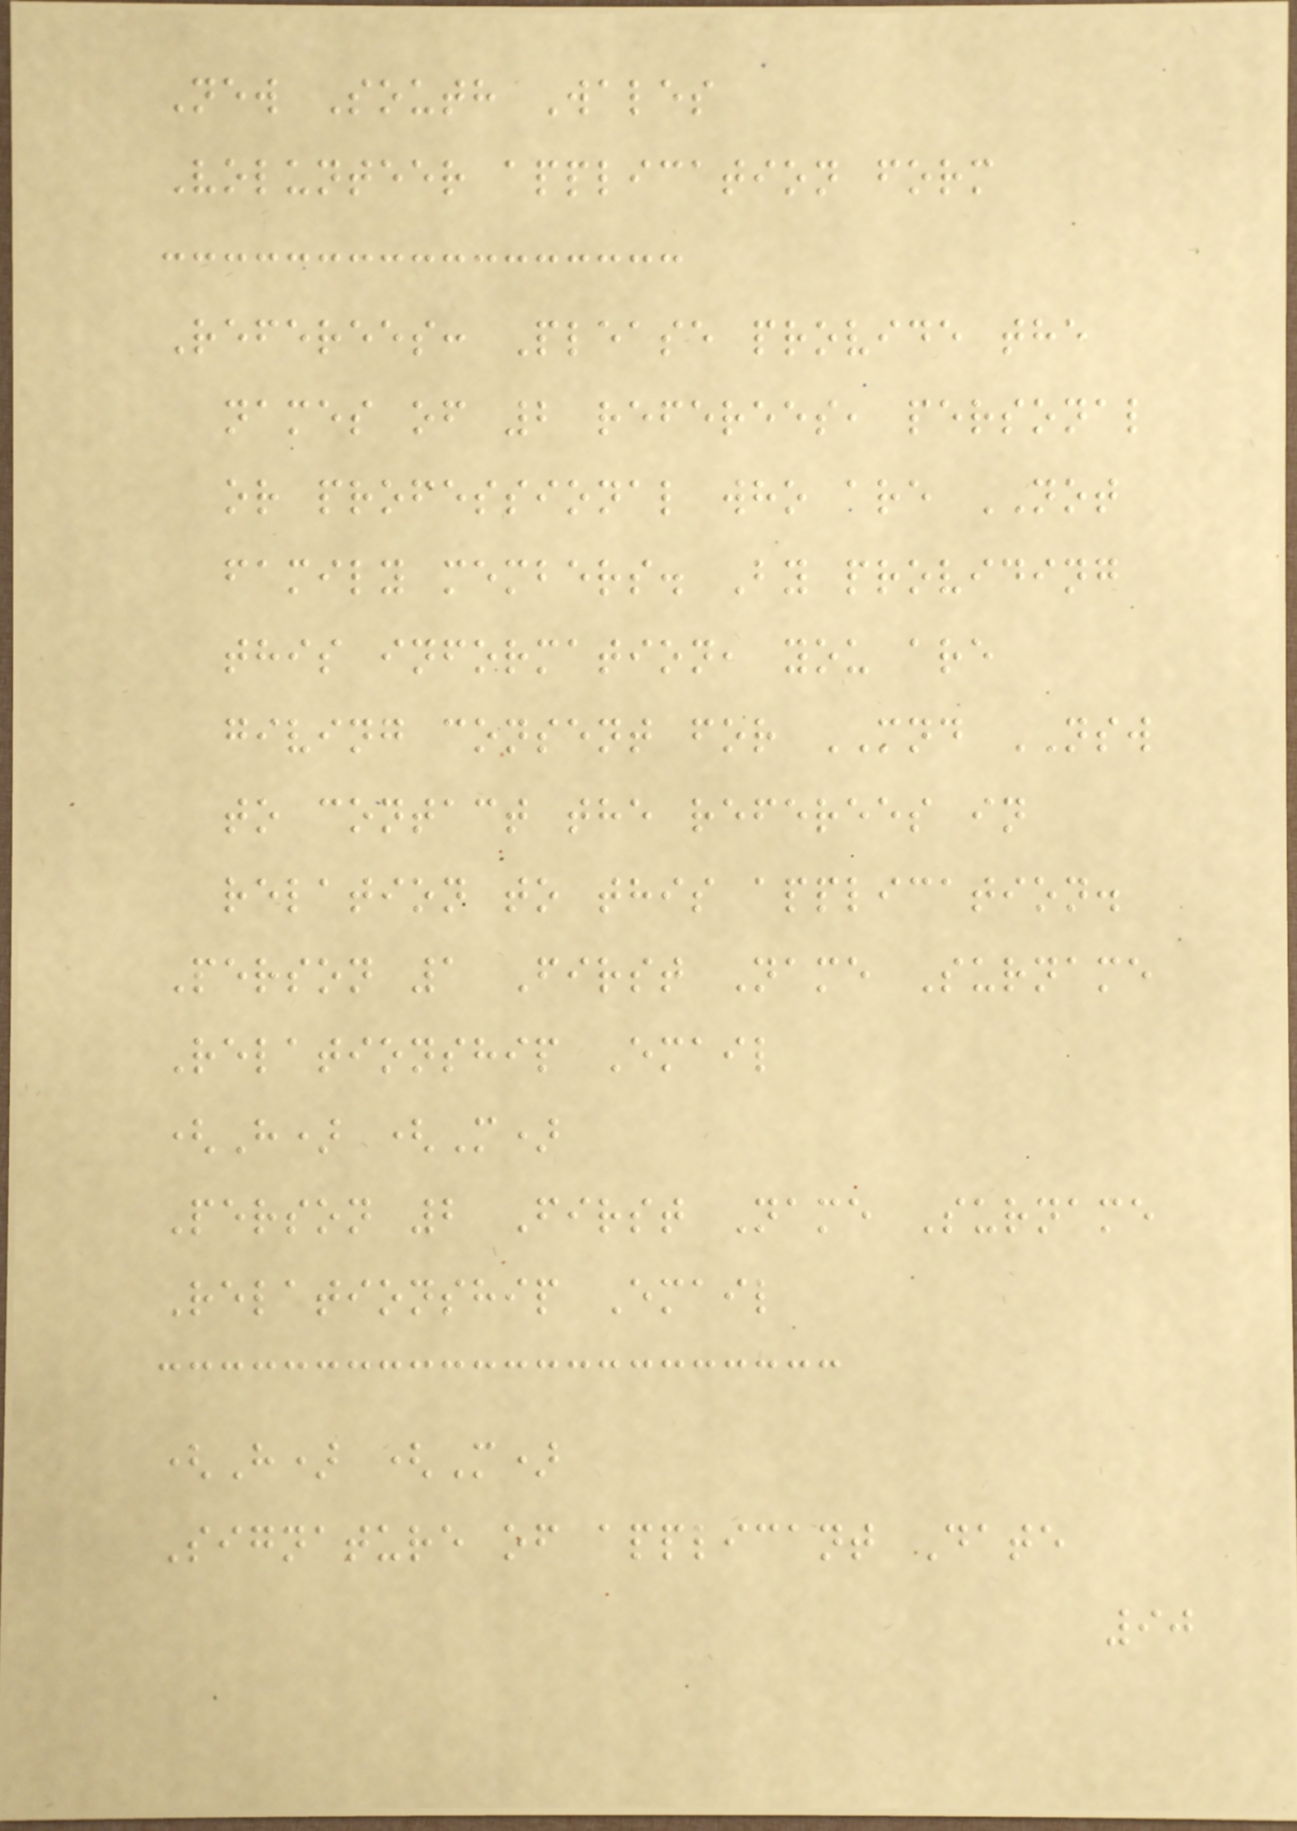New South Wales
Volunteer application form
Referees: Please provide the
names of 2 referees, personal
or professional who are NOT
family members. By providing
this information, you are
giving consent for MND NSW
to contact the referees in
relation to this application.
Person 1 First Name Surname
Relationship Email
(H) (M)
Person 2 First Name Surname
Relationship Email
(H) (M)
Signature of applicant Date
90
